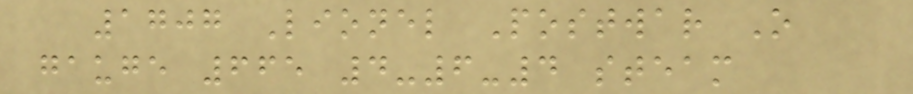1707 Lionel Postwar O
gauge 665 4-6-4 steam
